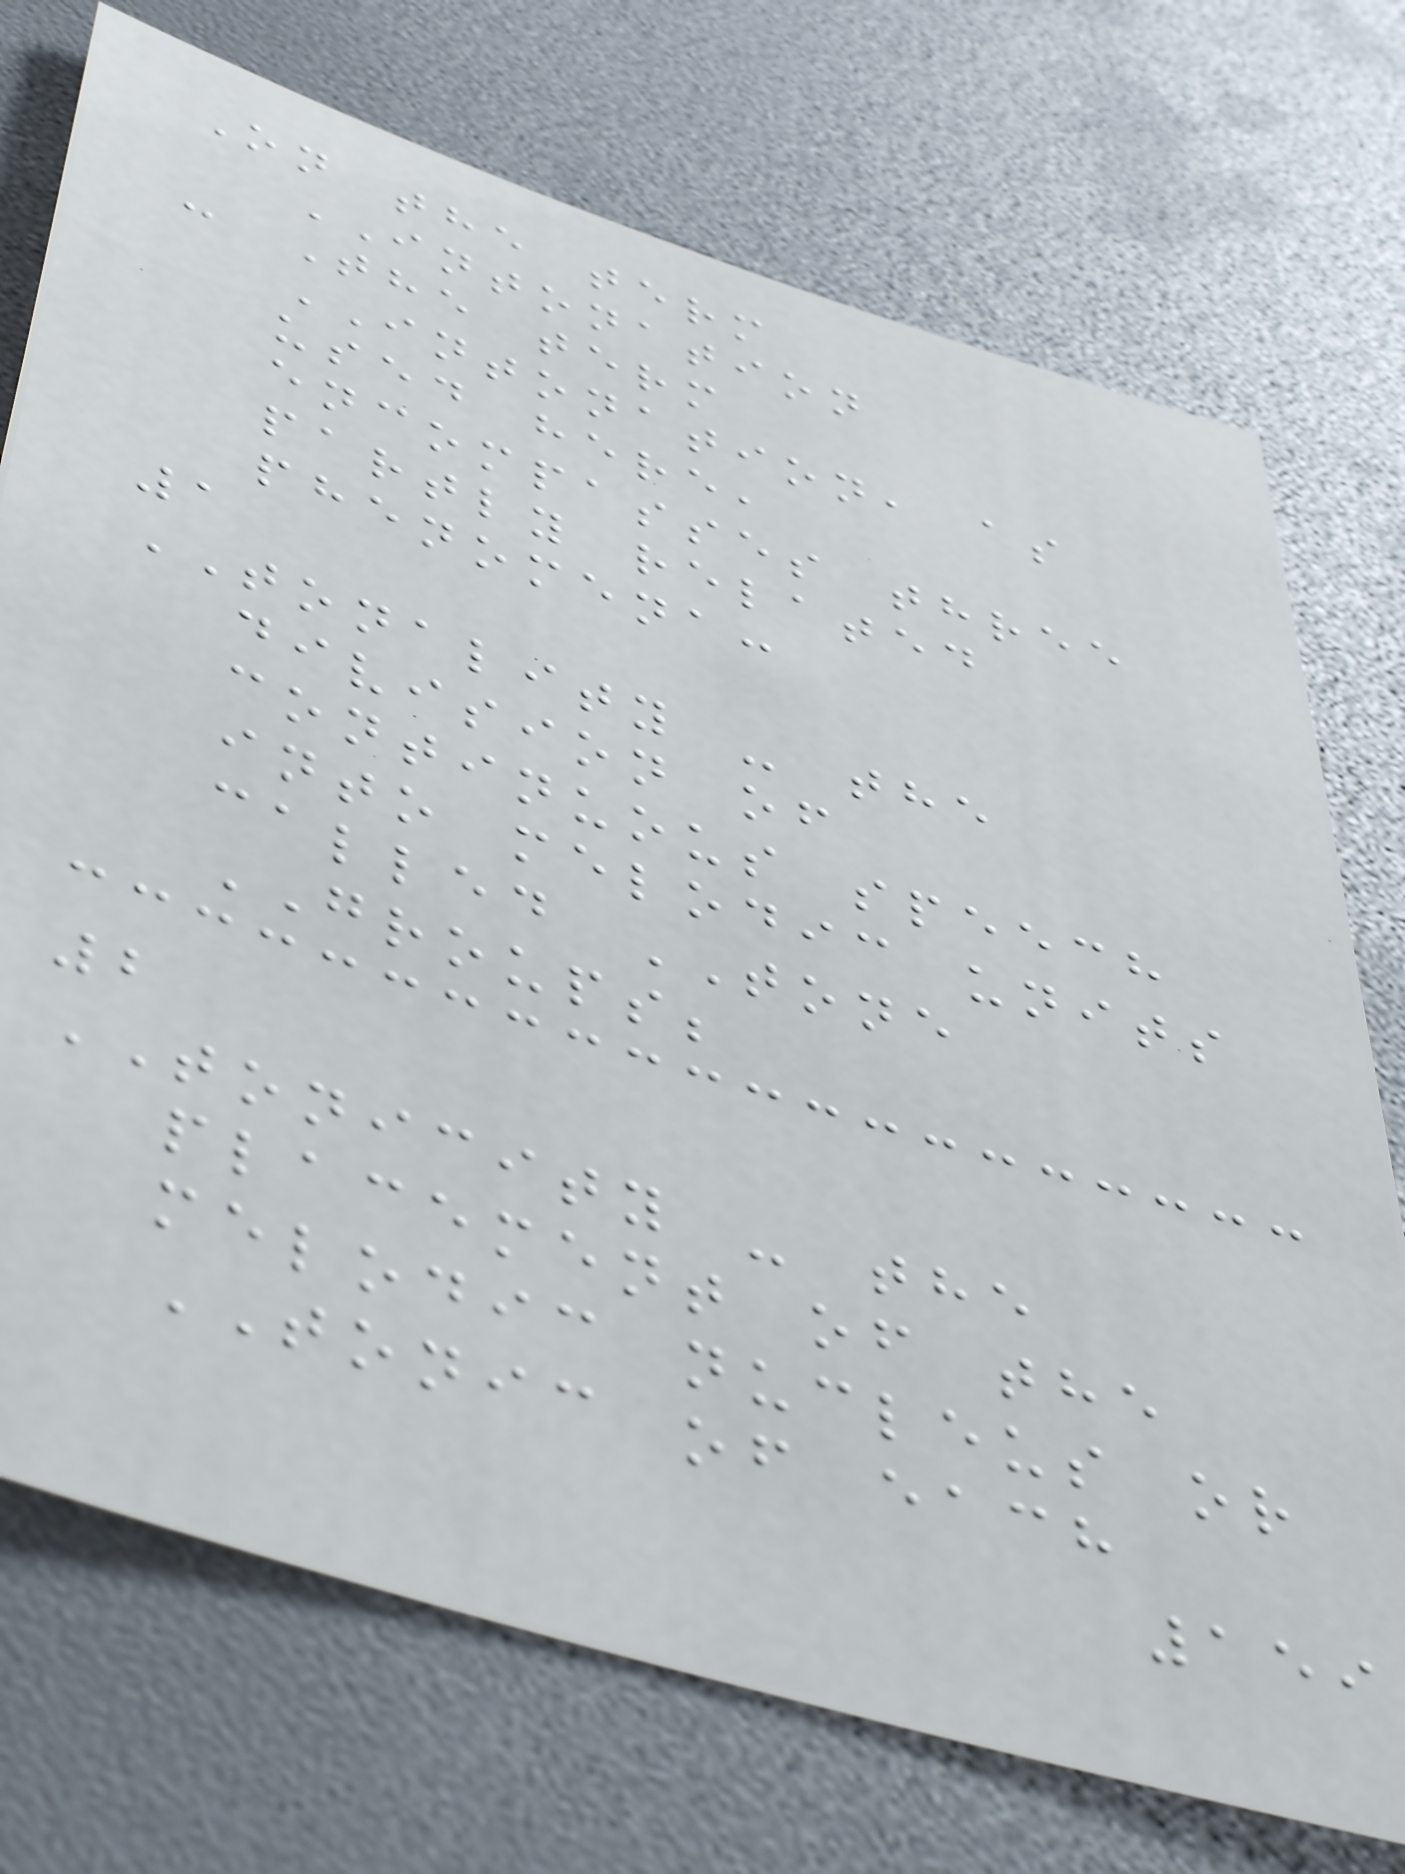On the term
INTONATION
- The term
INTONATION, as
used here,
encompasses three
partly related
phenomena:
1
TONALITY - the
division of
continuous speech
into melodic units
called TONE
GROUPS;
2
TONICITY - the
placement of the
melodic nucleus or
TONIC of each
159
